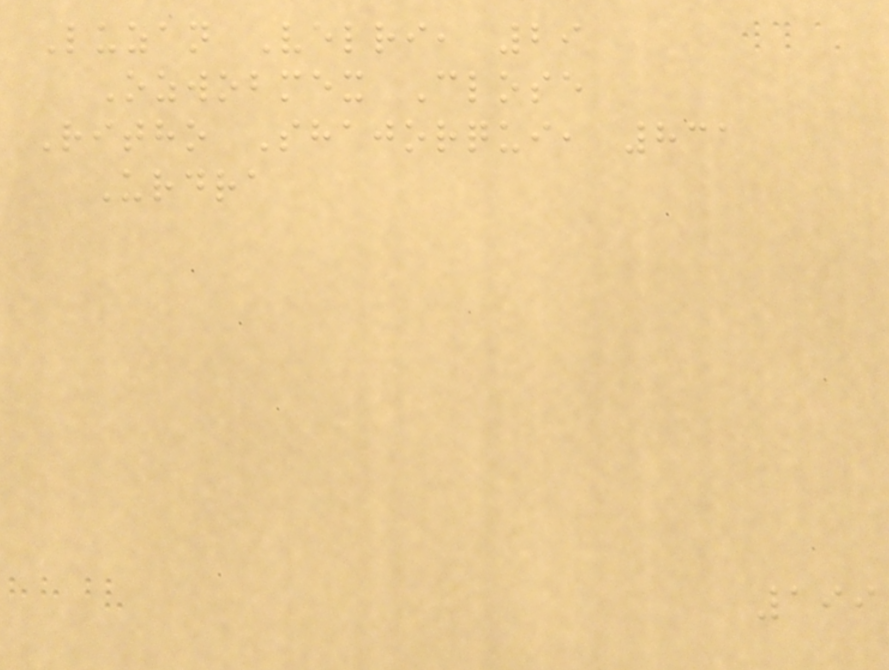Luzan Velri, 29
Ozwobmex Close
Ritho Shajorqui, 831
Urdra
199
